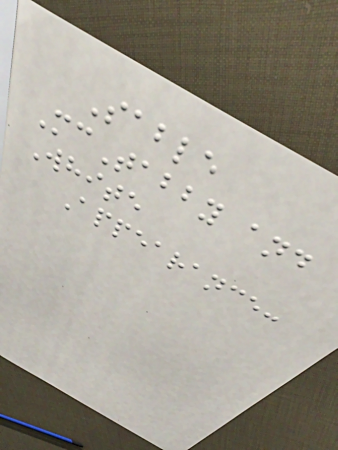Sable
McTabby and
White
Appearance:
